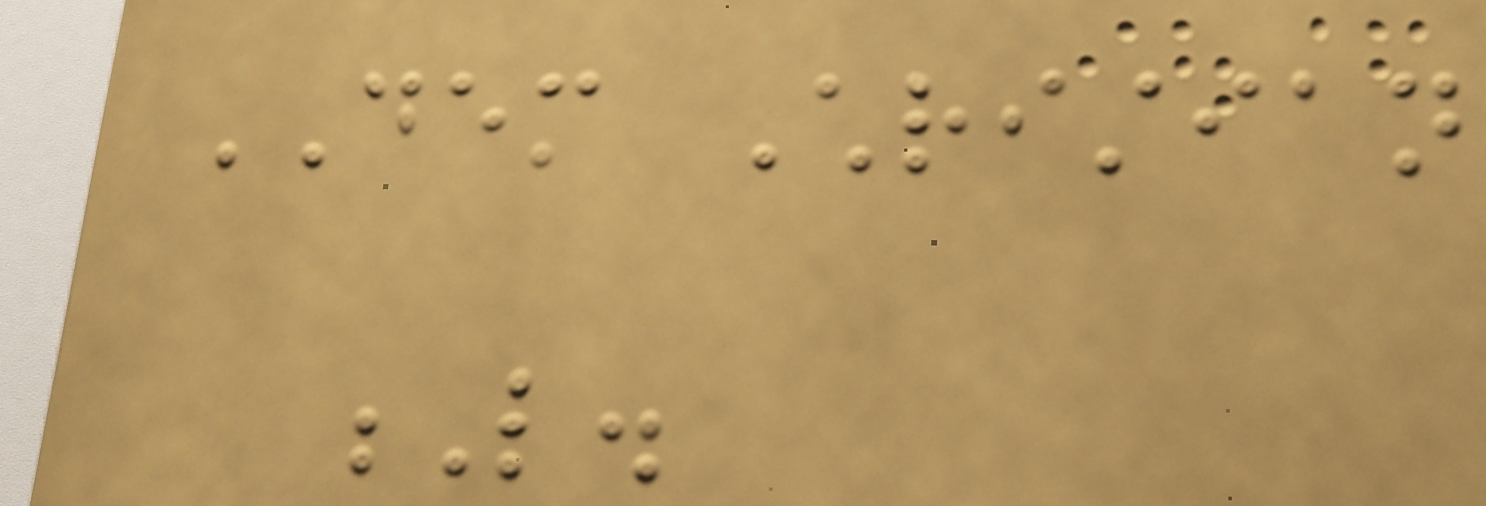DEM Christian
L.
